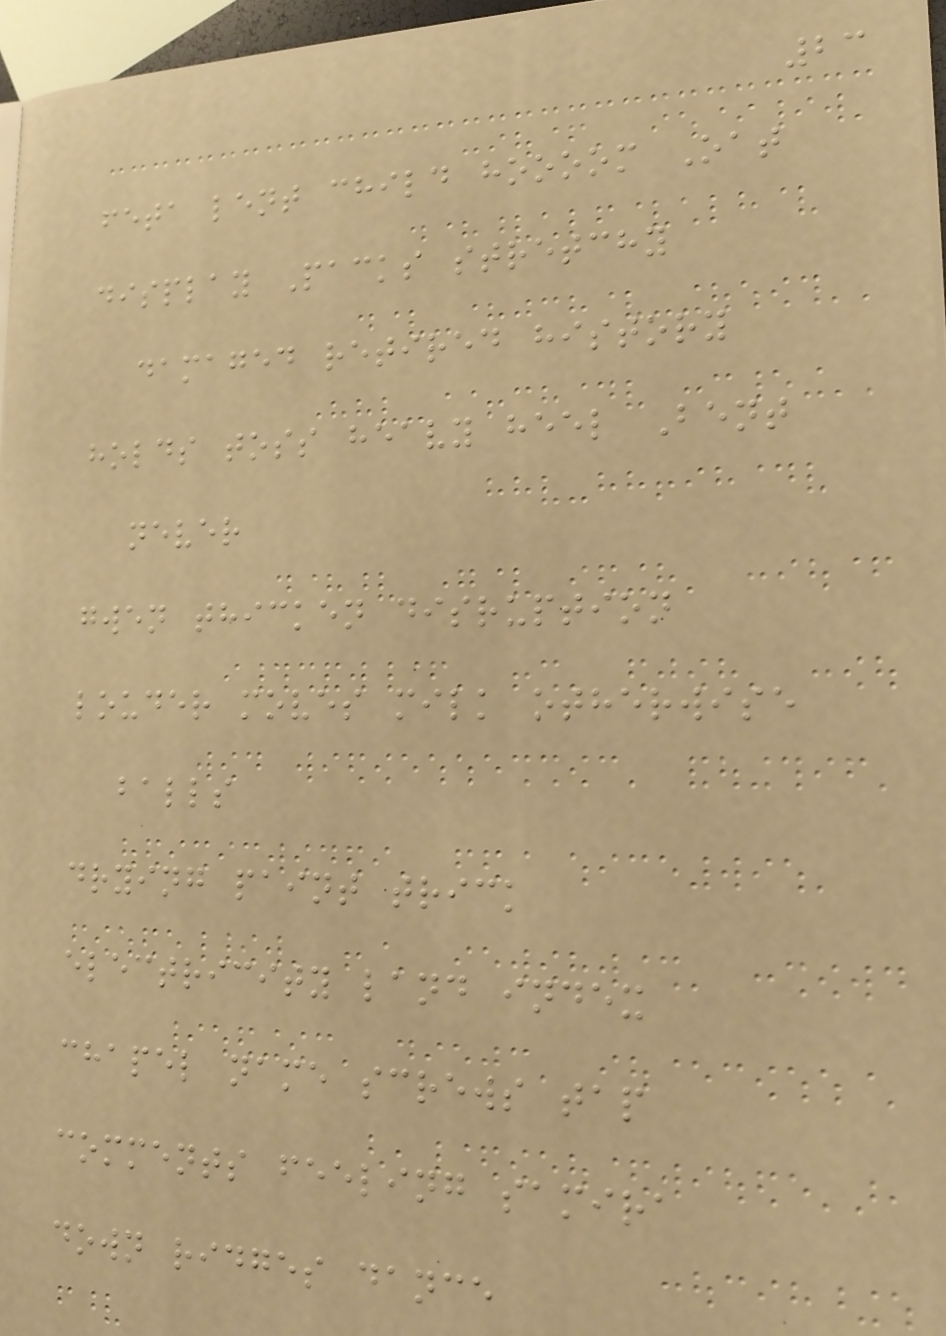23
feta lent child hoooom Oat
display Packs stretchy
damaged retired history
holds toss heavy heel Bent
never
gwen thicken disruption
louder moves milk otherwise
balls
drying paint trick
electricity land index
chapel name screws tap
comments feeling samira
down ridges dance
